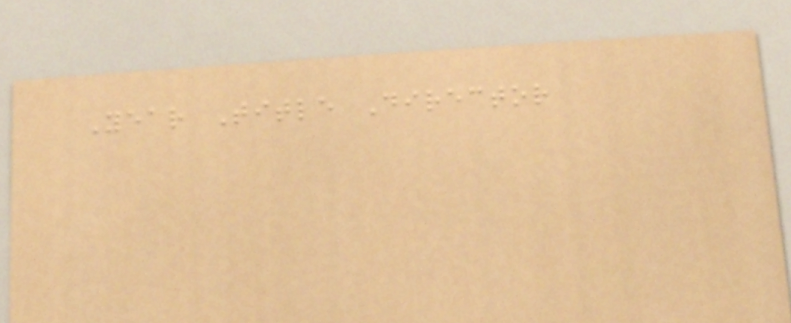Year Title Director
